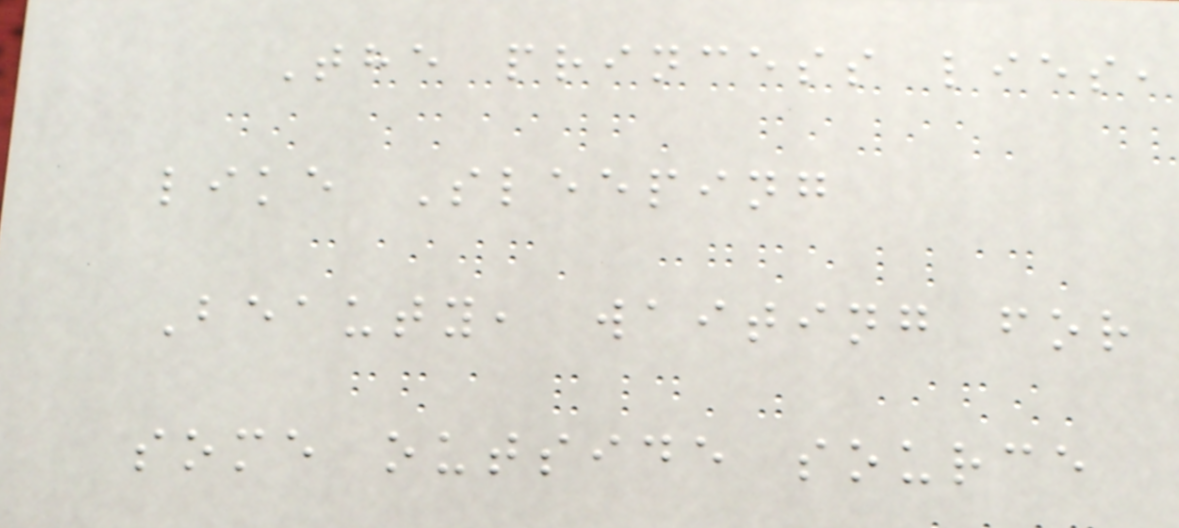The princess lies,
like Sleeping
Beauty, waiting for
some outside source
